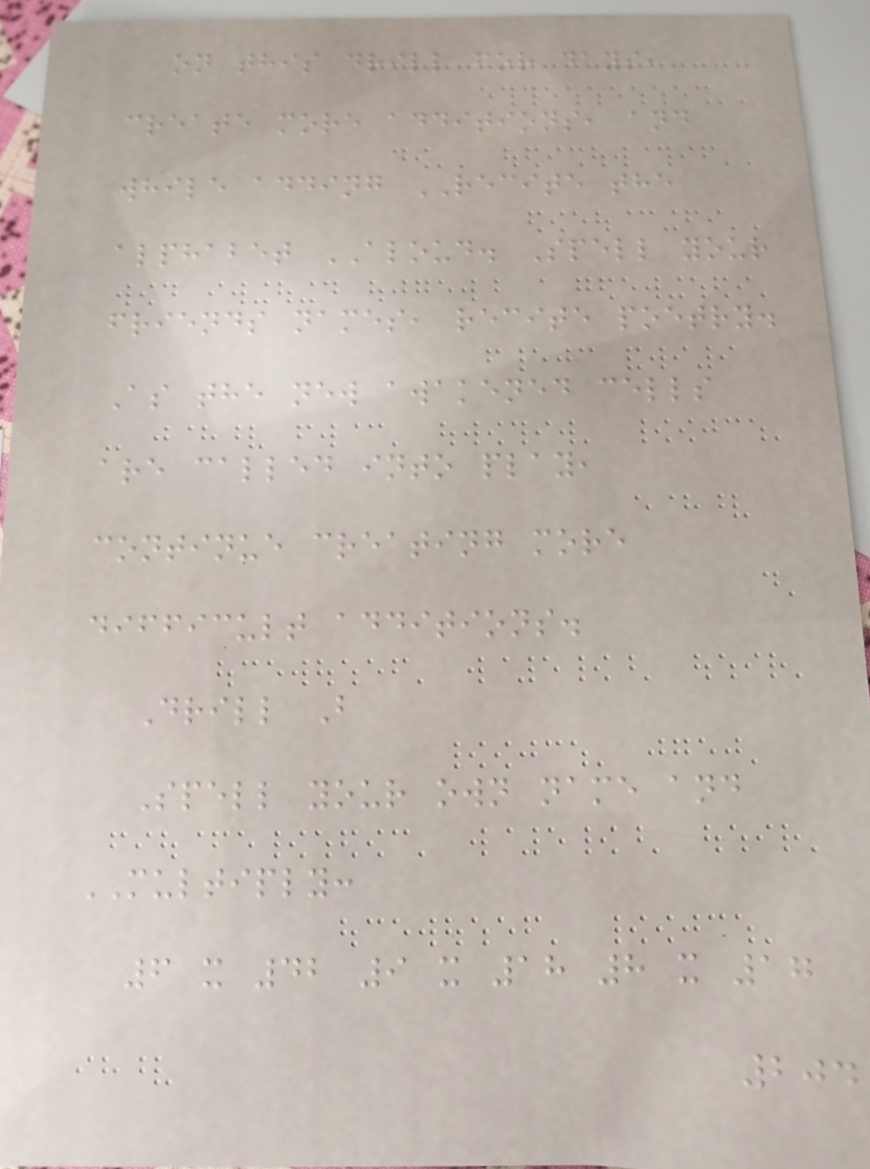on this drill for days,
create more additions, and
while adding RECITE the
alphabet ALOUD. Spell your
friends names, recite poetry.
As the new awakened cells
are called into play,
continue creating more
difficult additions.
Drill B
Spell your own name and
MULTIPLY:
6 x 42 9 x 18 8 x 17
204
